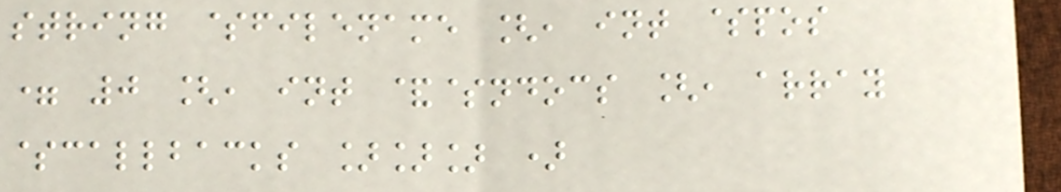string $filename [, int $pos
= 0 [, int &$ndocs [, array
$callbacks ]]] )
